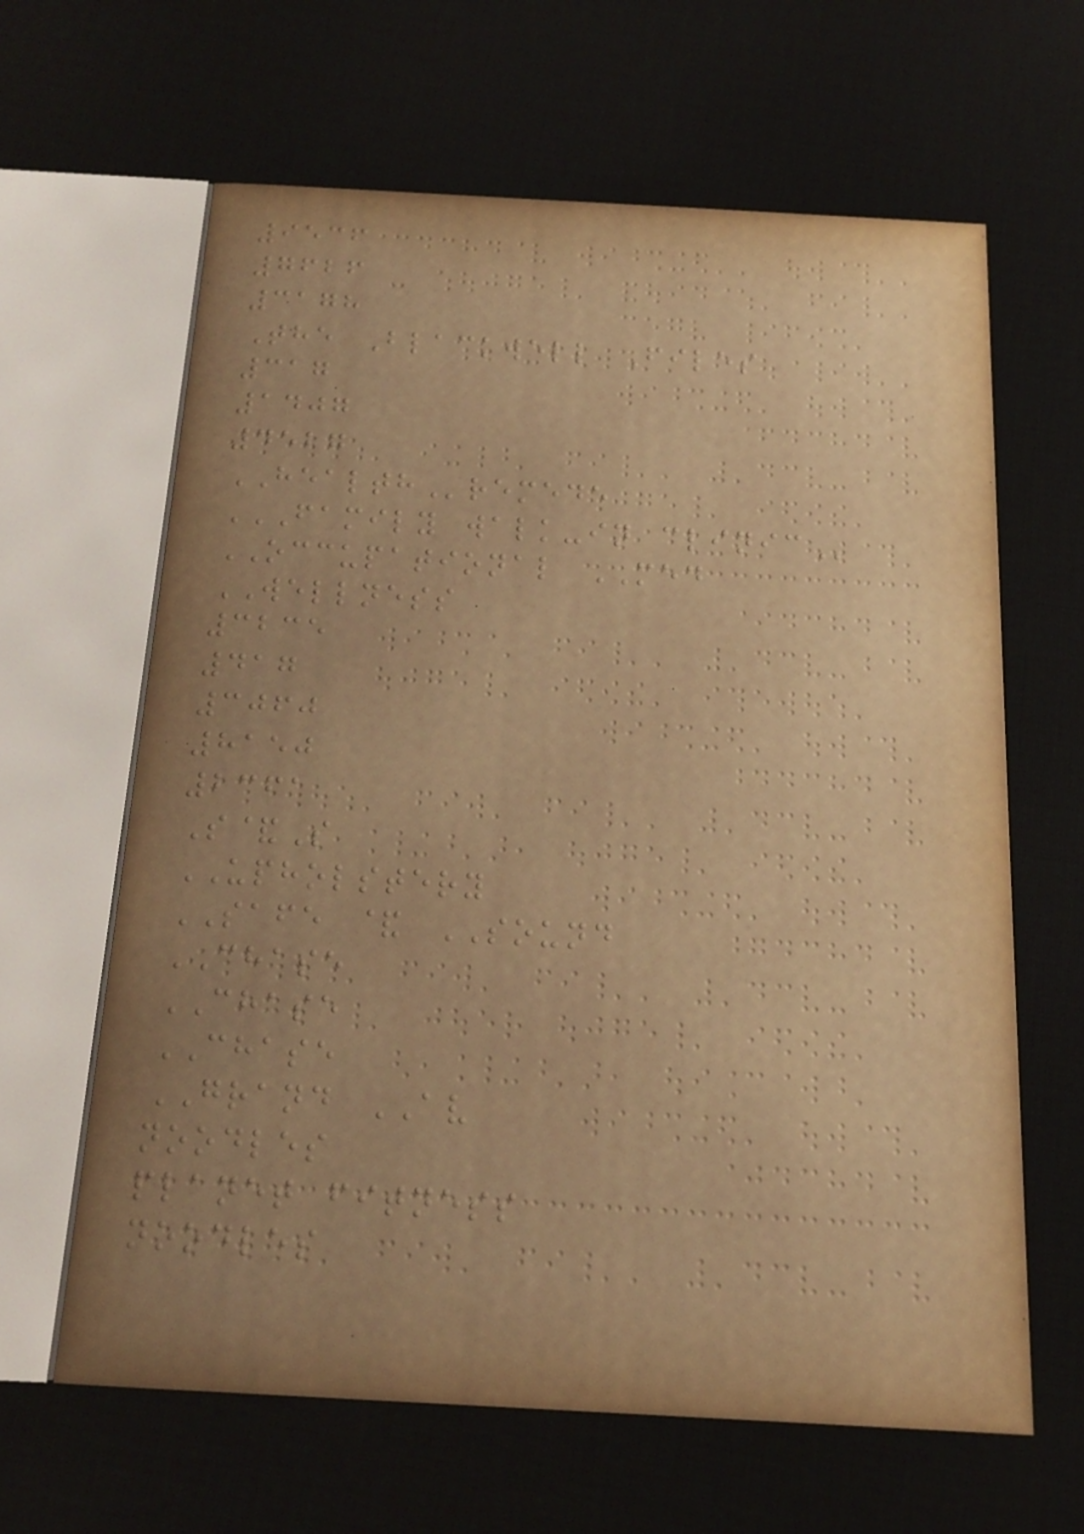9536
7626
3178
The Blackwell Files
317
1407
4527
HEALTHremede
FAMILY WALK-IN CLINIC
OCCUPATIONAL MED
WELLNESS
3235
417
3060
8150
2361
S&S
UPHOLSTERY
SAFE & SOUND
CHASE
CHASE
CHASE
GRAND AV
noodles
planet fitness
noodles
